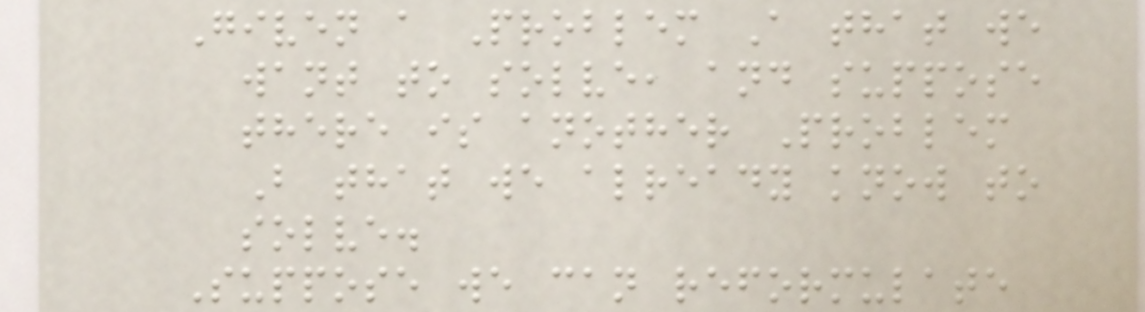Given a Problem A that we
want to solve, and suppose
there is another Problem
B that we already know to
solve.
Suppose we can reformulate
